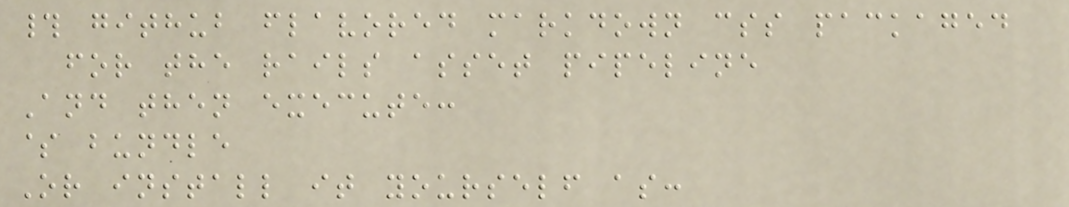# github flavored markdown css packaged
for the rails asset pipeline
And then execute:
$ bundle
Or install it yourself as:
